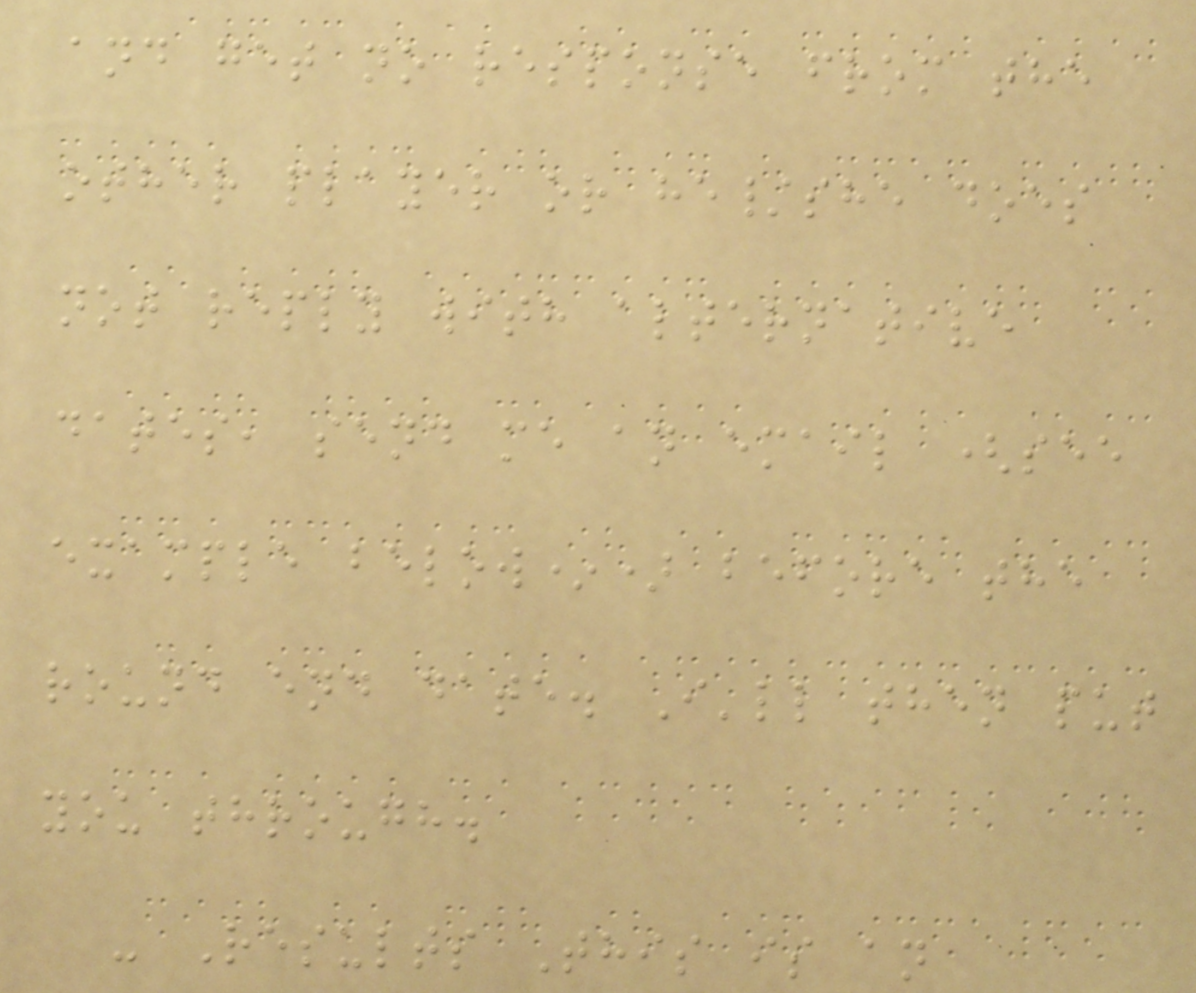and get no response from the
other player or he/she does
not reply with alternative
dates, send me an email (see
example below*) before the
round end date. I'll then put
you through.
- Results This is an
